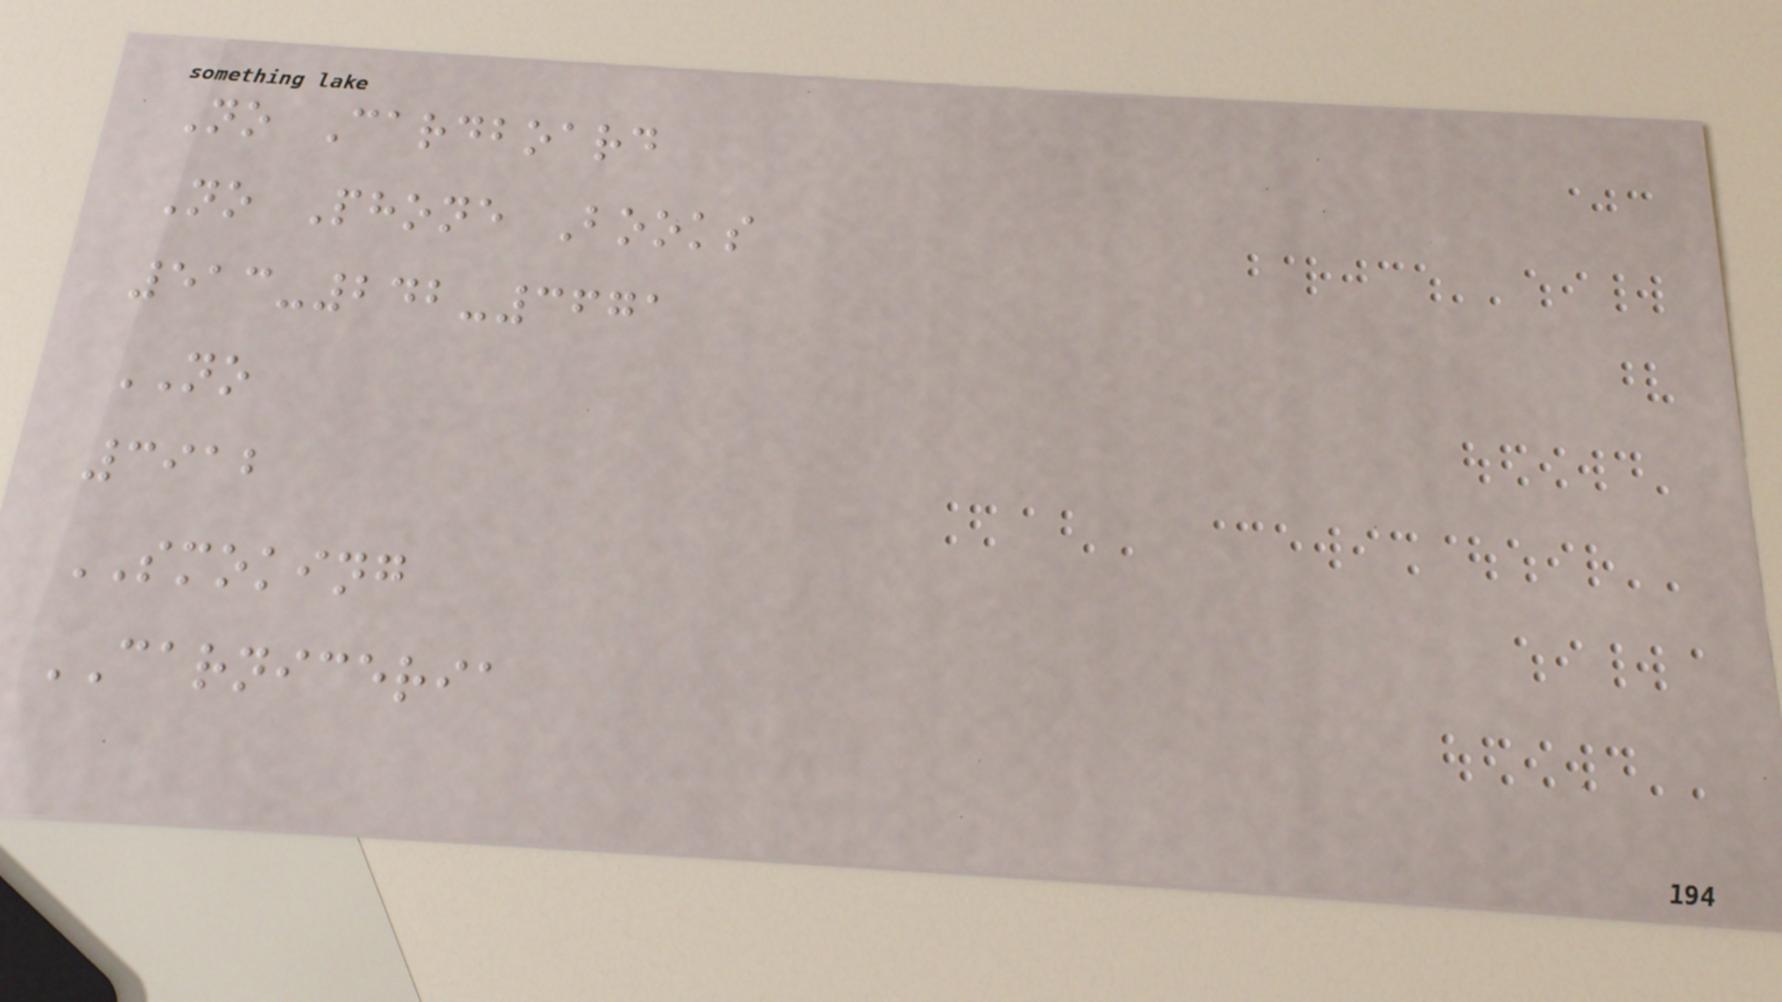No Cardboard
No Phone Books
513-242-3671
NO
3912
SMOKING
CARNICERIA
